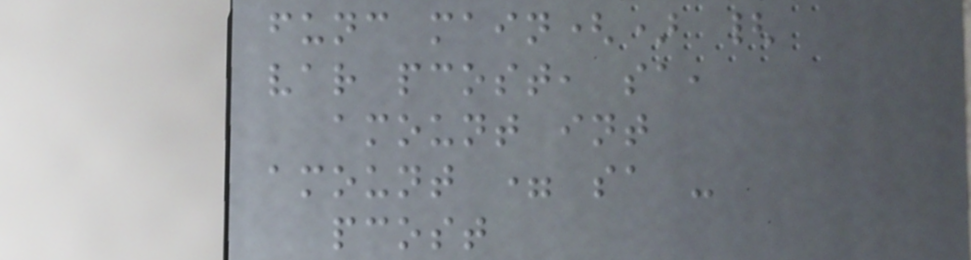func main() {
var pcost, sa,
amount int
amount = sa -
pcost
